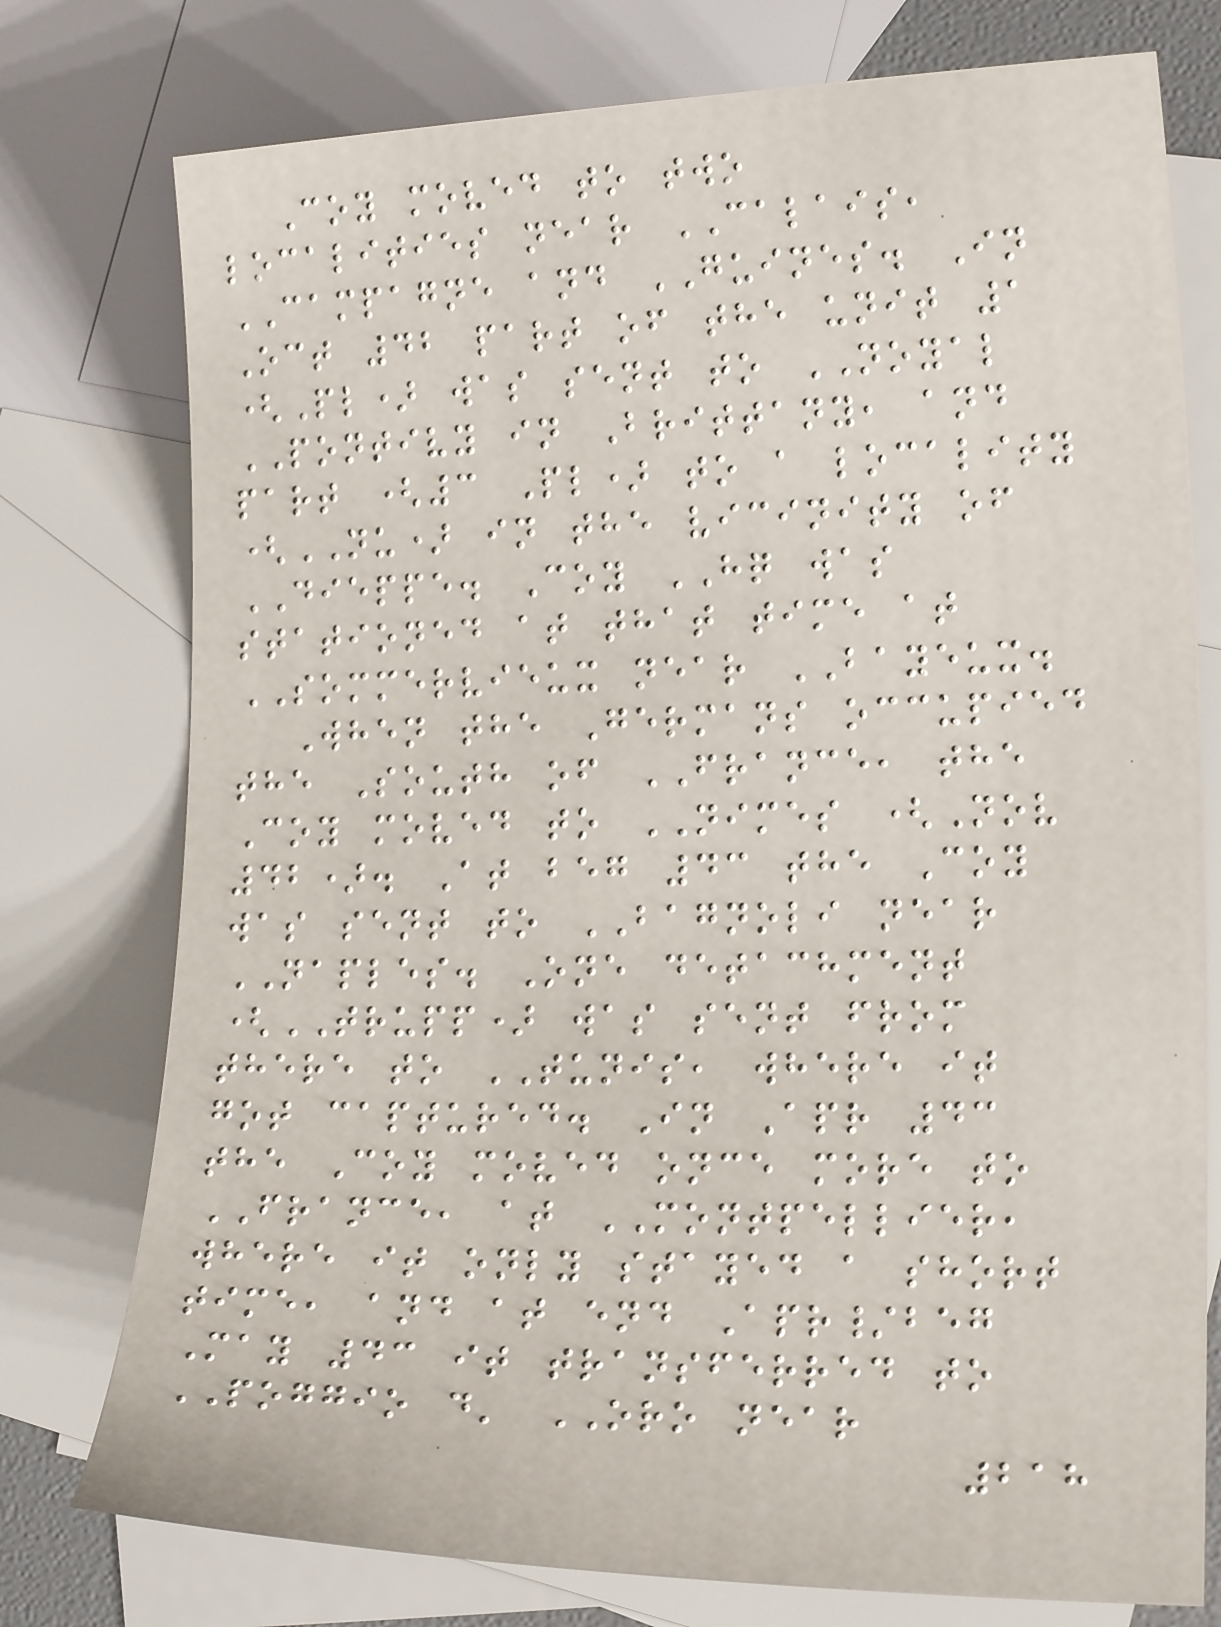Coy moved to two
localities near CALAIS,
CAMPAGNE and GUINES. In
Oct 42 part of the unit 1
(Pl) was sent to NOYAL
PONTIVY in Brittany, and
part (3 Pl) to a locality
(NU) in the vicinity of
DIEPPE. Coy HQ was
stationed at that time at
SOMMERVIEUX near BAYEUX.
When the Germans occupied
the South of FRANCE, the
Coy moved to NIMES (Nov
42). At beg 43 the Coy
was sent to BAGNOLI near
NAPLES. One detachment
(TRUPP) was sent from
there to TUNIS, where it
got captured. In Apr 43
the Coy moved once more to
FRANCE, at MONTPELLIER,
where it only stayed a short
time, and at end Apr/beg
May 43 it transferred to
POGGIO d' ORO near
218
